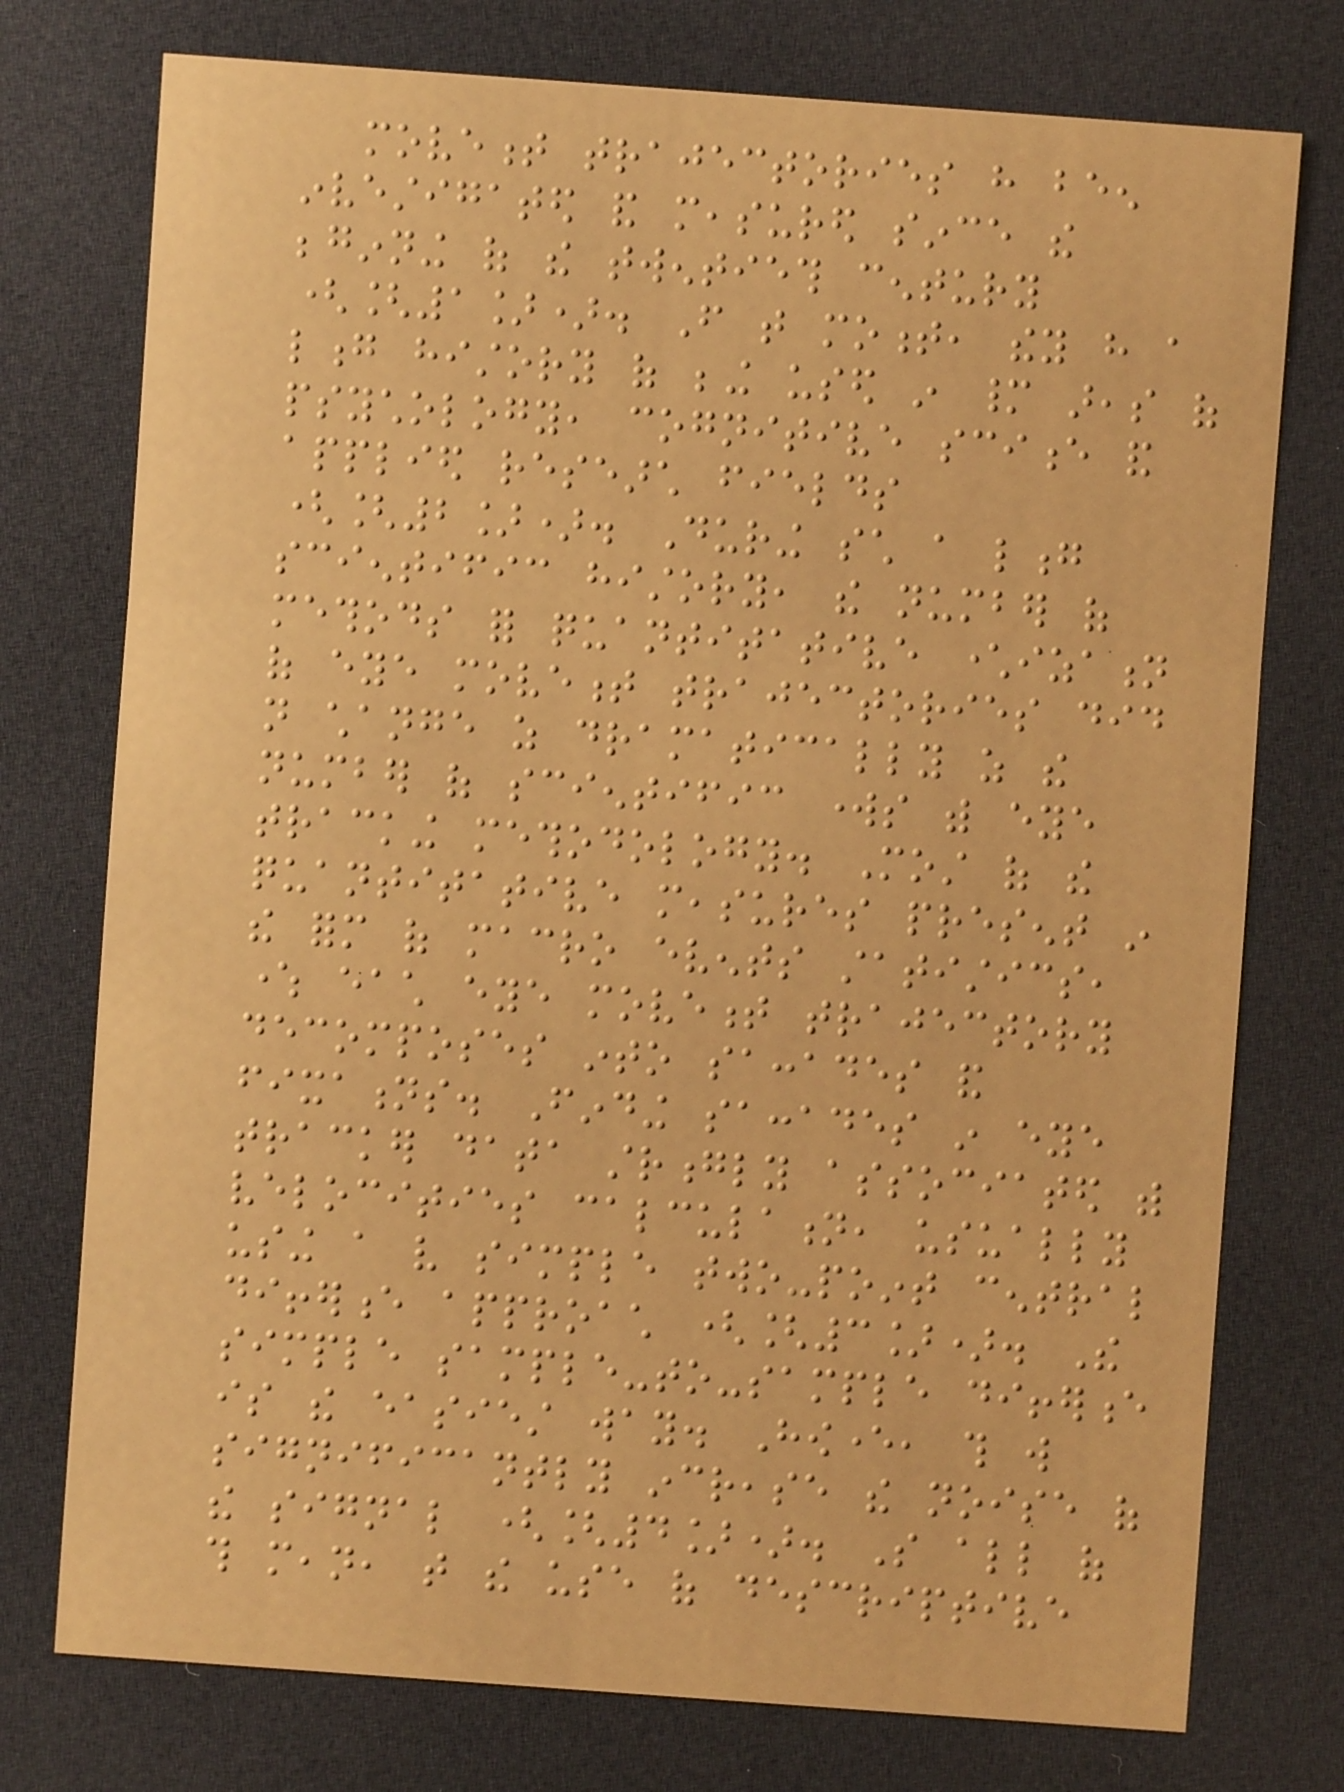movement trajectories have been
investigated and measured since the
beginning of the twentieth century
([1]). From that moment, they have a
long history of being used in many areas of
psychology, cognitive science and
applied research fields
([2]). During such a long
scientific history, the number of
methods for quantitative characterization
of eye movement trajectories did
not change as dramatically as the
number of scientific works with eye
tracking methodology. Most of the
quantitative measures present in
the form of macro events statistics,
where each eye movement trajectory
decomposes into saccades and
fixations. Finding saccades in eye
tracker data strongly associated with
velocities calculation, usually
using a very simple two-point central
difference approach ([3]). The
simple sample-to-sample difference
is the easiest way. However, this will
significantly increase the noise of
the signal ([4]). So all of
this mean, that the use of descriptive
